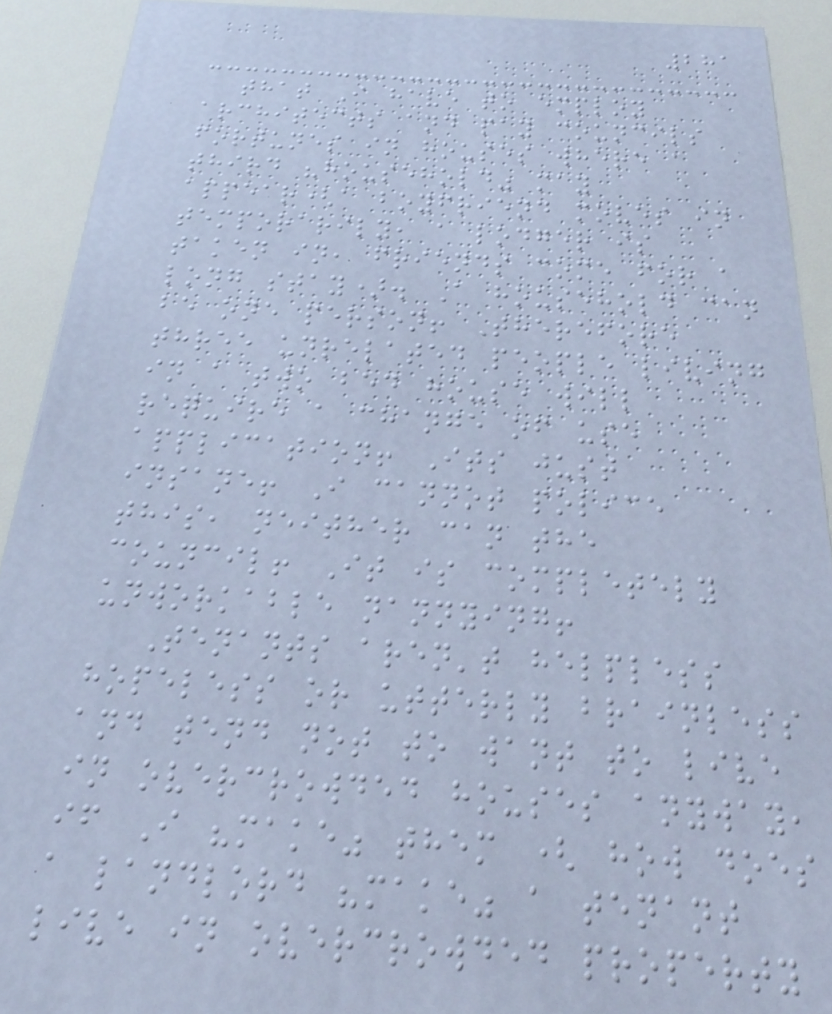281
that I have to employ
architects and pay councils
fortunes in houses where a
third "household" may
appear(a boyfriend moves in
temporarily, a lodger is
taken in, friends come for a
long stay). A household can
be one person! Therefore
three unrelated people living
in a two bed house will
require a change of use
application! Its just
insane! I cannot police
this, neither can the
council! It is completely
unworkable nannying!
Tenants aren't helpless
hopeless or utterly brainless
and tend not to want to live
in overcrowded houses anyway,
if I "make" them ( how does
a landlord "make" a tenant
live in overcrowded property
